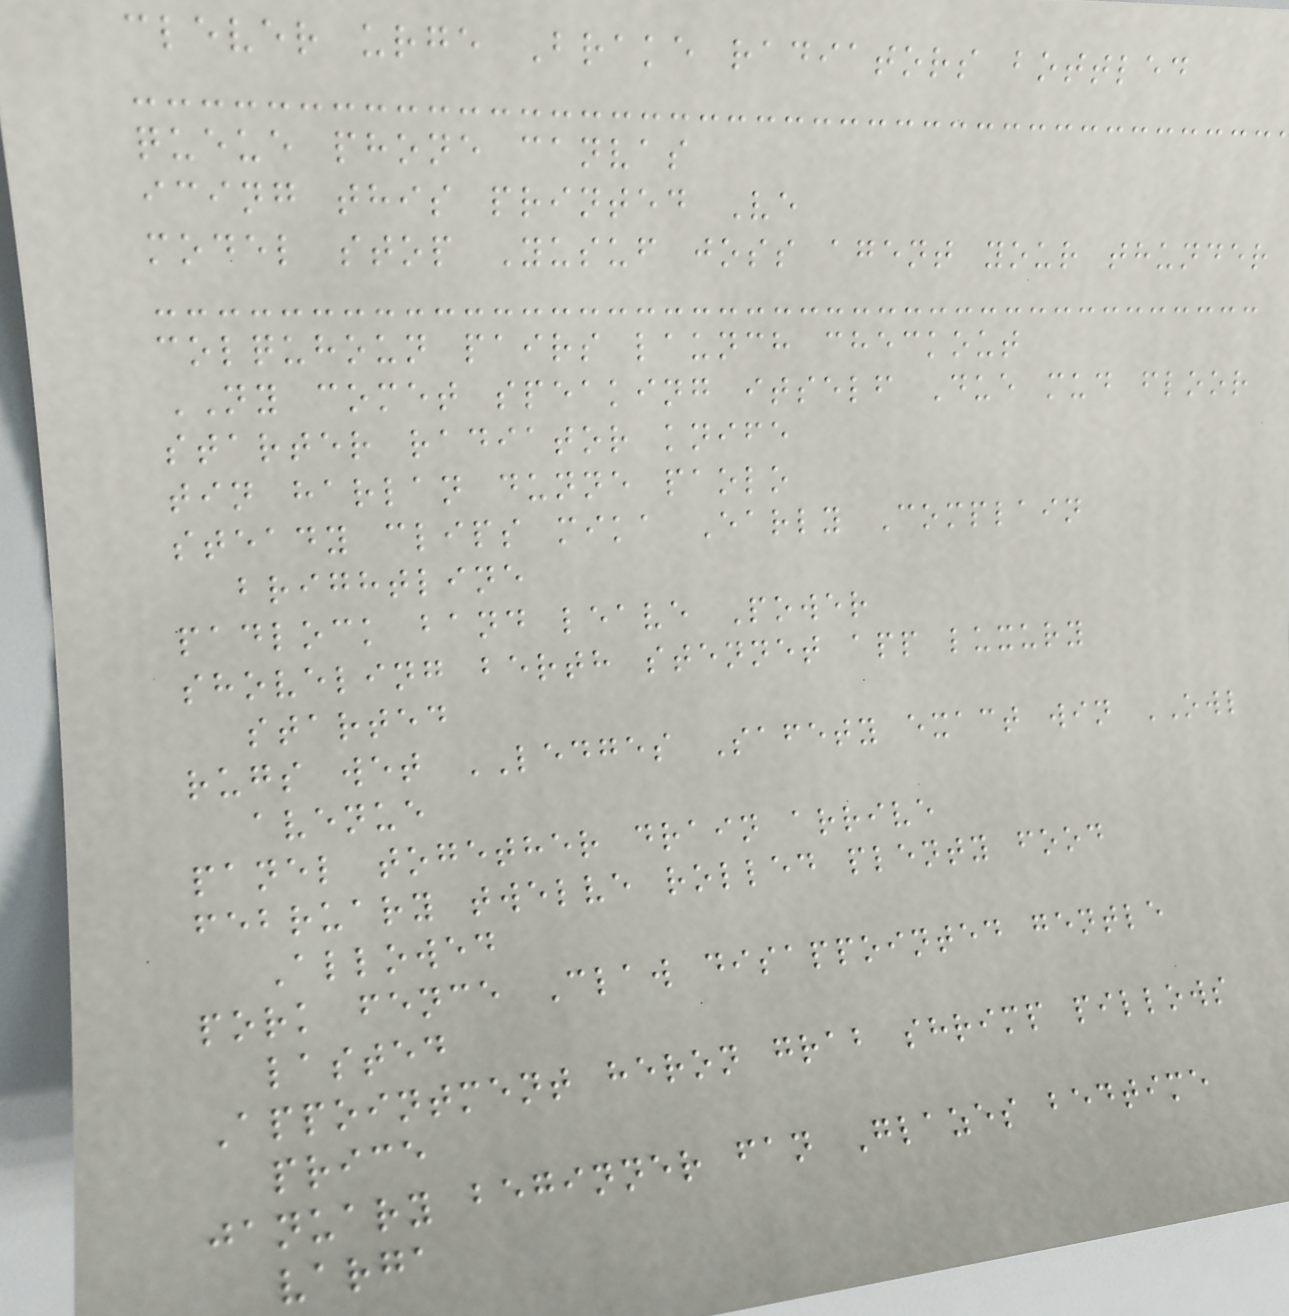clever urge Brake radiators bottled
queue phone canvas
icing this printed Ve
model stop Yusuf joss agent your thunder
colquhoun pairs launch checkout
NY comet speaking itself Due mud floor
starter radiator knife
tin harlan dunne paolo
steady clips mika Early Complain
brightline
padlock band leave Power
shoveling berth stennet app luxury
started
rugs wet LEDGES Safety exact win OWL
avenue
panel together drain arrive
february twelve rolled plenty food
Allowed
pork fence Claw disappointed gentle
lasted
Appointment heron grab shrimp pillows
price
january beginner fan Glazes bedtime
varga
